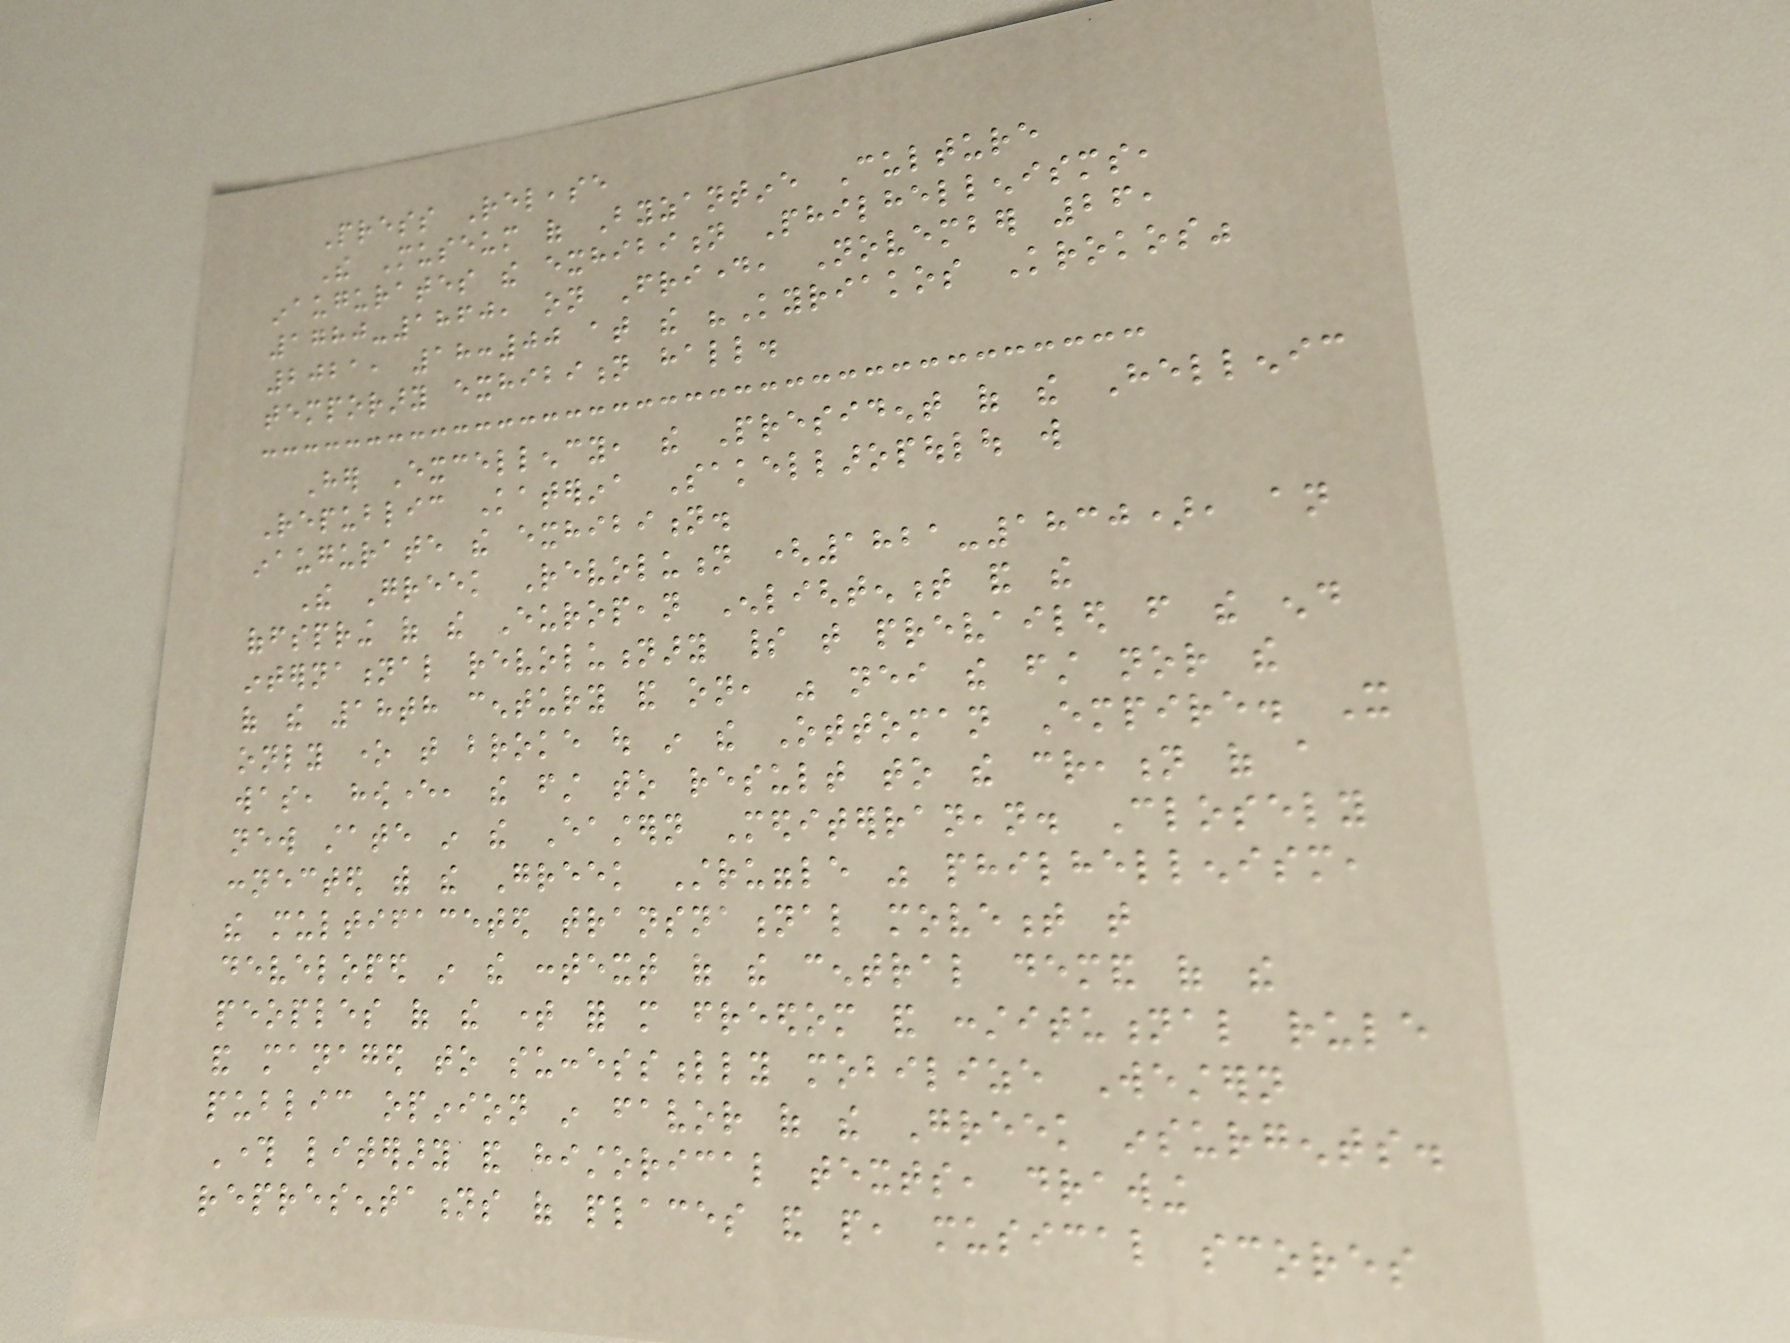Press Release
The Museum of Byzantine Culture
inaugurates the exhibition Philhellenisms,
1780-1860, on Friday, November 26,
2021, 18:00 at the "Kyriakos Krokos"
temporary exhibition hall.
Her Excellency, the President of the Hellenic
Republic Katerina Sakellaropoulou will
inaugurate the exhibition.
The Greek Revolution (1821-1830), an
offspring of the European Enlightenment and the
international revolutionary spirit that prevailed from the end
of the 18th century and on, was neither the first nor the
only one that broke out in the Ottoman Empire. It
was, however, the first to result to the creation of a
new state in the Eastern Mediterranean. Closely
connected with the Greek Struggle was philhellenism,
the multifaceted transnational movement that
developed in the context of the central demand of the
peoples of the time for more freedom and constitutional rule
and managed to successfully mobilize Western
public opinion in favor of the Greek insurgents.
Through literary and historical texts, drawing
representations of places and people, musical scores
